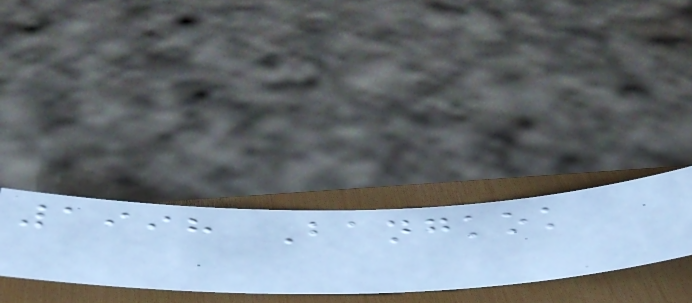1998 Bangkok
